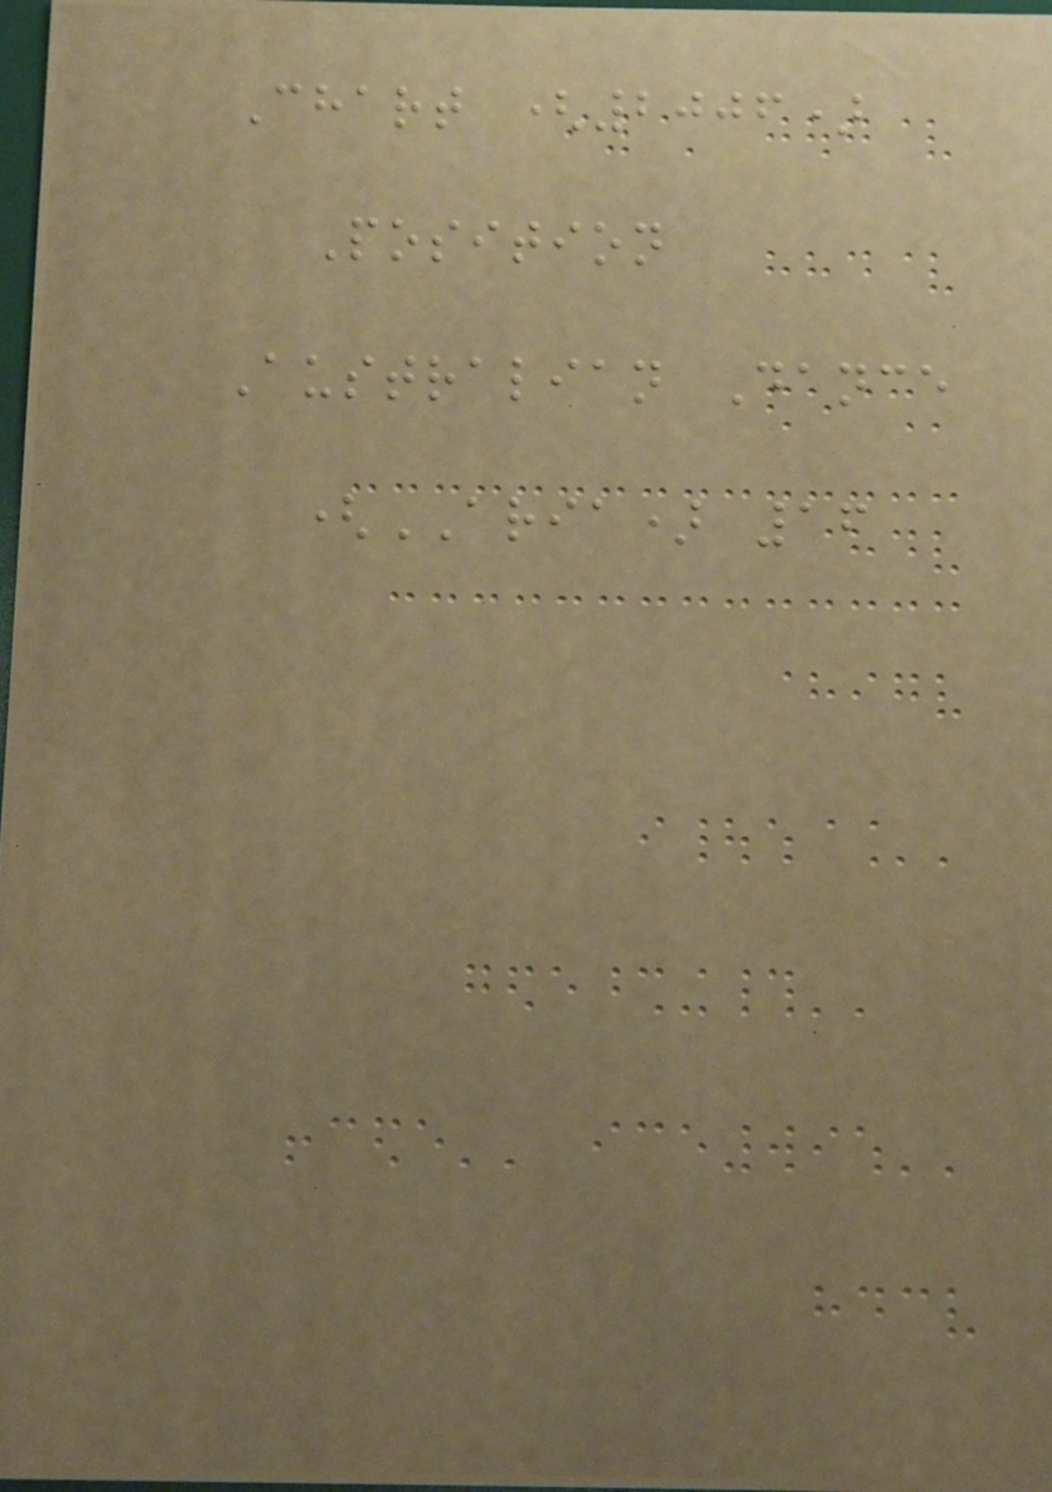Chart (2006)
Position
Australian Dance
(ARIA) 16
